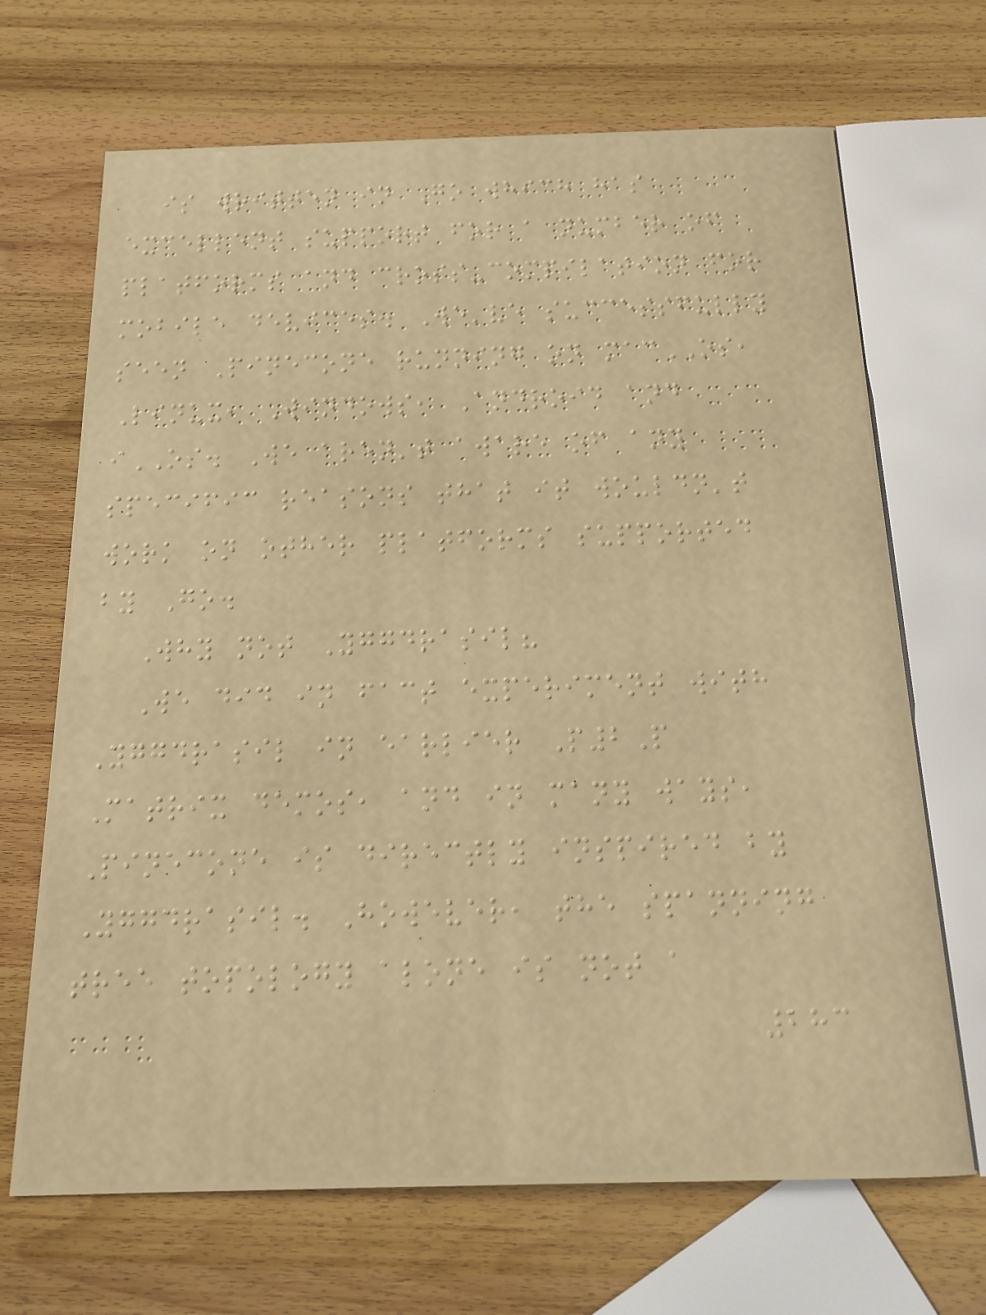is written in Go which has
excellent support for a number of
platforms and cross-compilation for
mobile devices. We've successfully
seen Pinecone running on macOS,
Linux, Windows, Android and
iOS. We aren't aware of any
specific reasons that it wouldn't
work on other platforms supported
by Go.
Why not Yggdrasil?
We did in fact experiment with
Yggdrasil in earlier P2P
Matrix demos, and in many ways,
Pinecone is directly inspired by
Yggdrasil. However, the spanning
tree topology alone is not a
283
